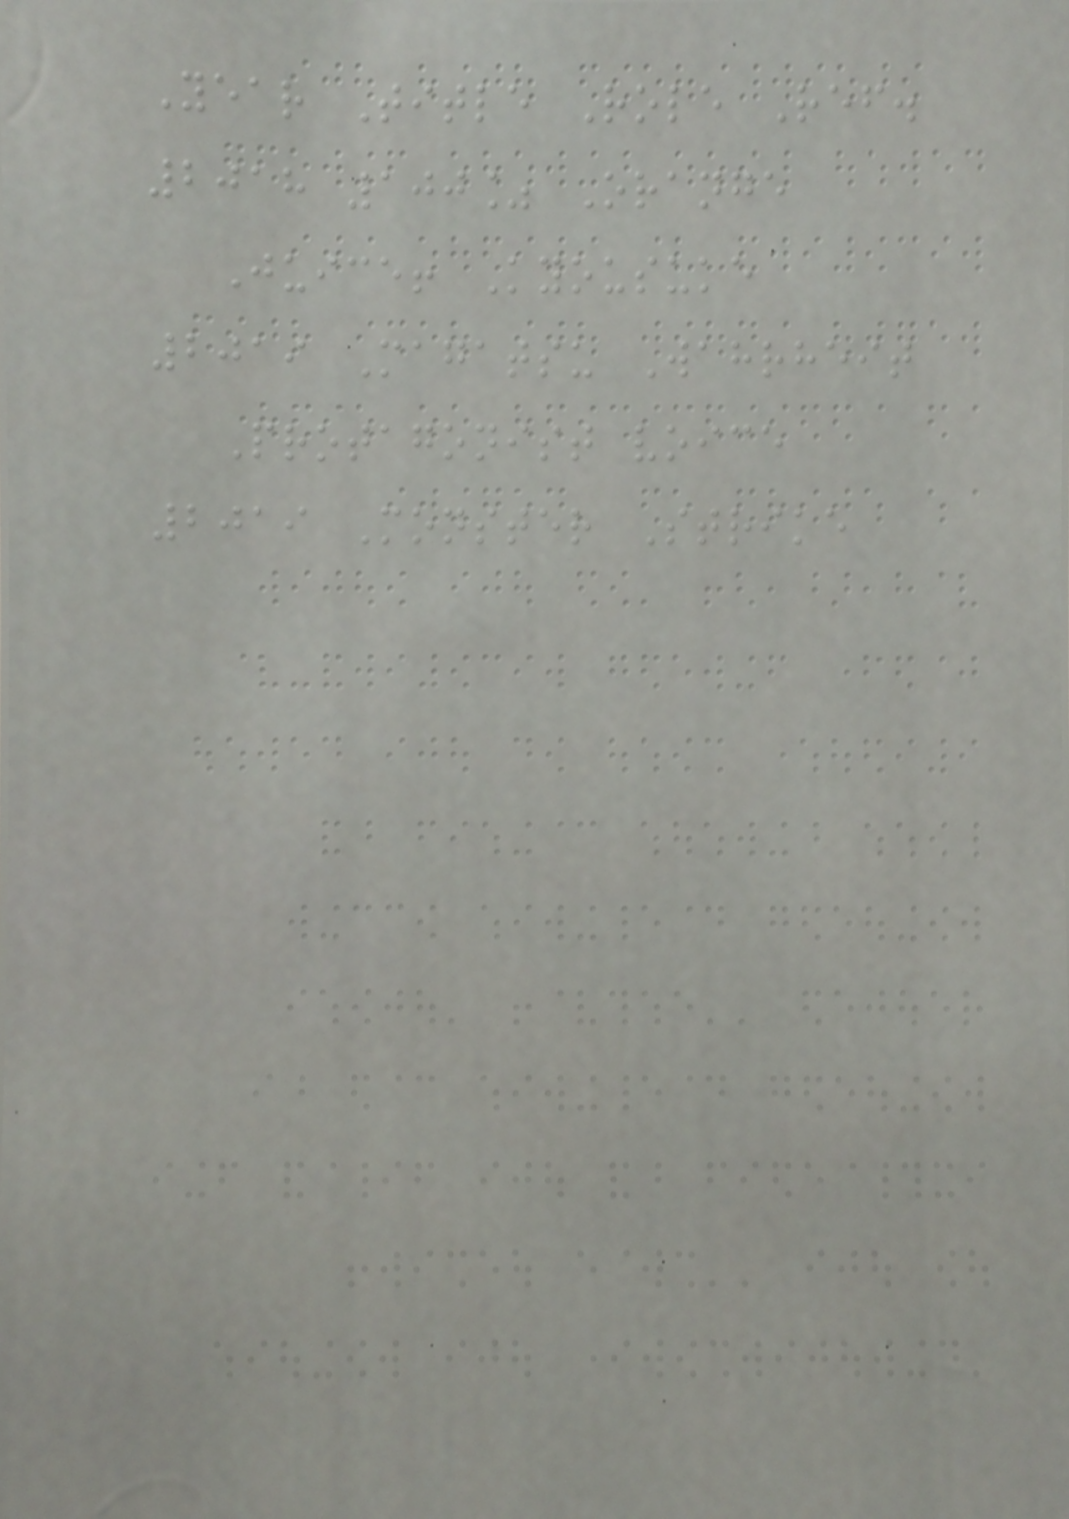Year Title Role Ref.
2018 100% Orange
Juice! Kyousuke
2019 Magatsu Wahrheit
Protagonist voice
2019 Monster Strike
